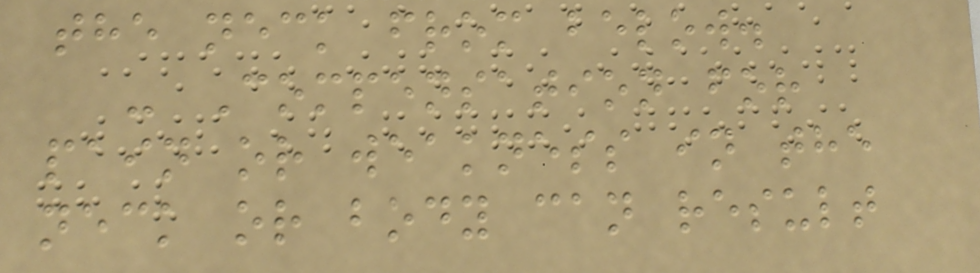the neck from below.
- Compensation for
pain or weakness in the
neck or body can result
